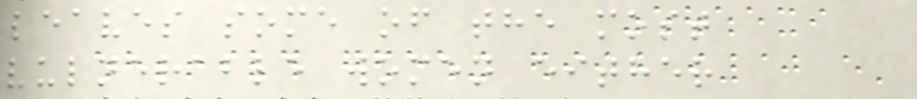leaves some of the most
vulnerable women either
